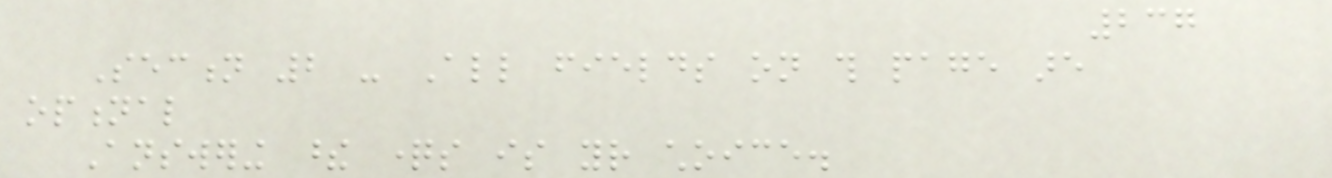237
Section 2 - All fields on this page are
optional
Answering these questions is your choice.
